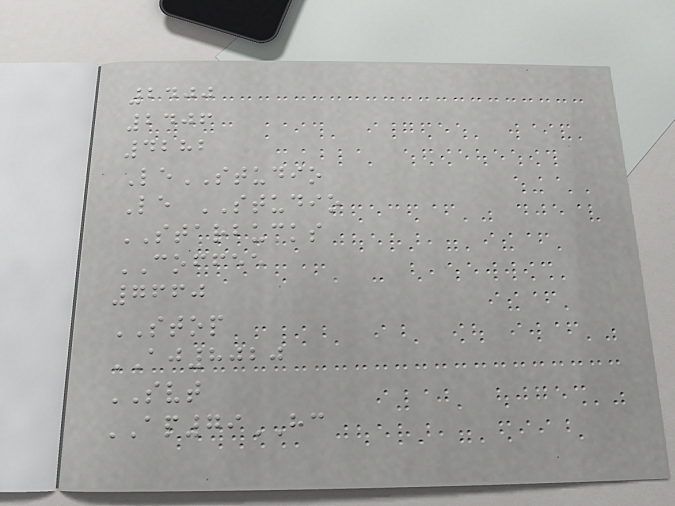2400
2406
4282
LeSTUDIO
Le STUDIO
STARBUCKS
COFFEE
7660
STOP
AJ8020
SVT
AP79HC
